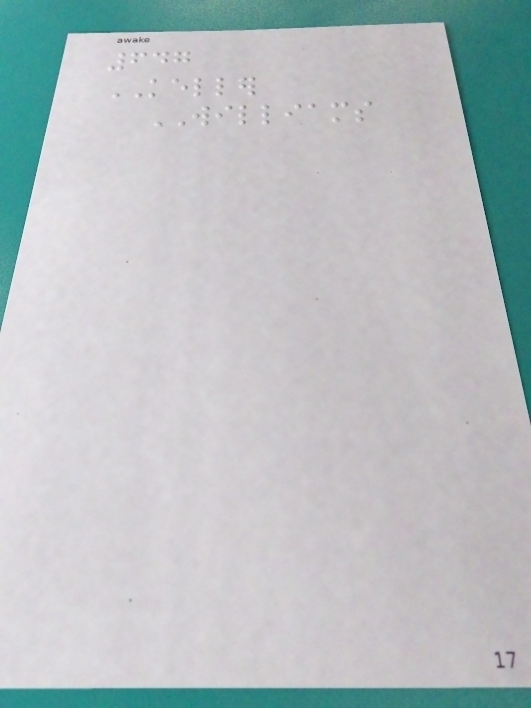647
KELLER
WILLIAMS
